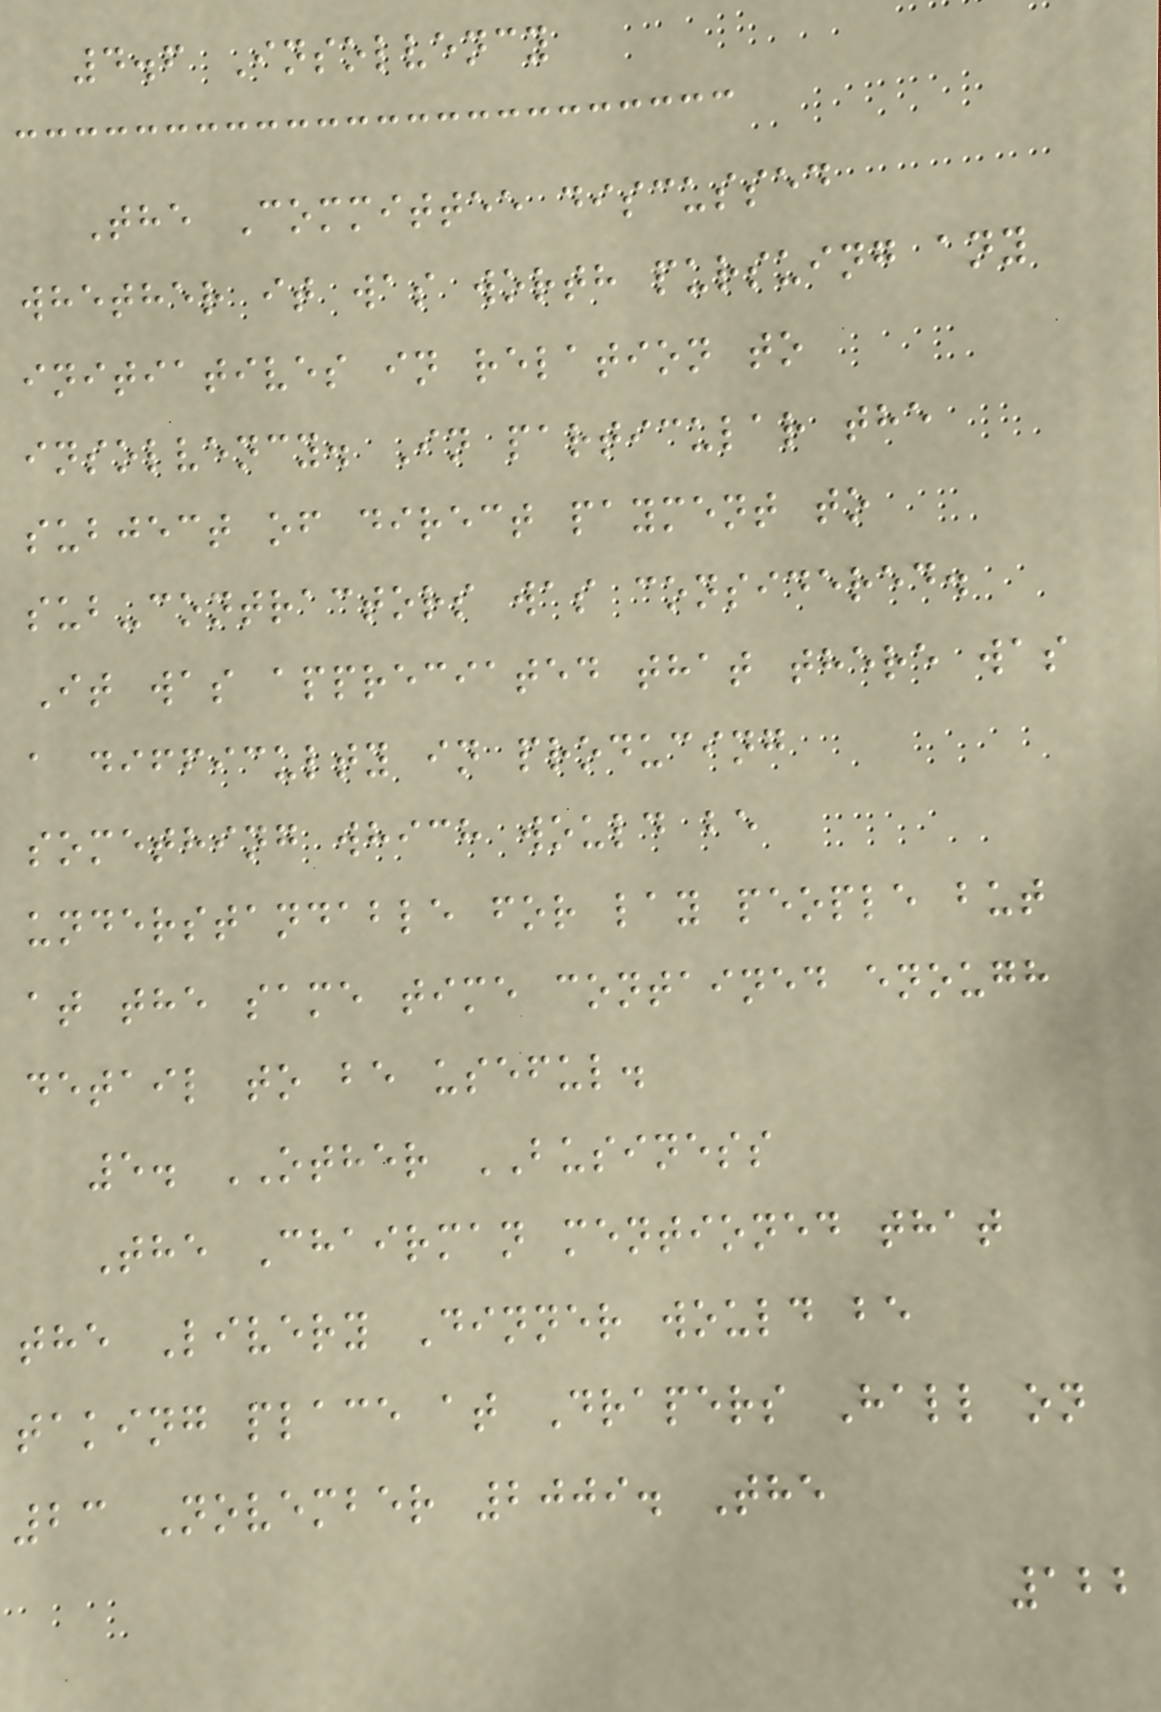4.6 Insolvency
The Committee discussed
whether it was worth pursuing any
initiatives in relation to
insolvency. In particular the
subject of direct payment to
sub-contractors was considered.
It was appreciated that there was
a difficulty in producing
something which would be
understandable for lay people but
at the same time contained enough
detail to be useful.
5. OTHER BUSINESS
The Chairman mentioned that
the Livery Dinner would be
taking place at Drapers Hall on
23 November 2009. The
122
